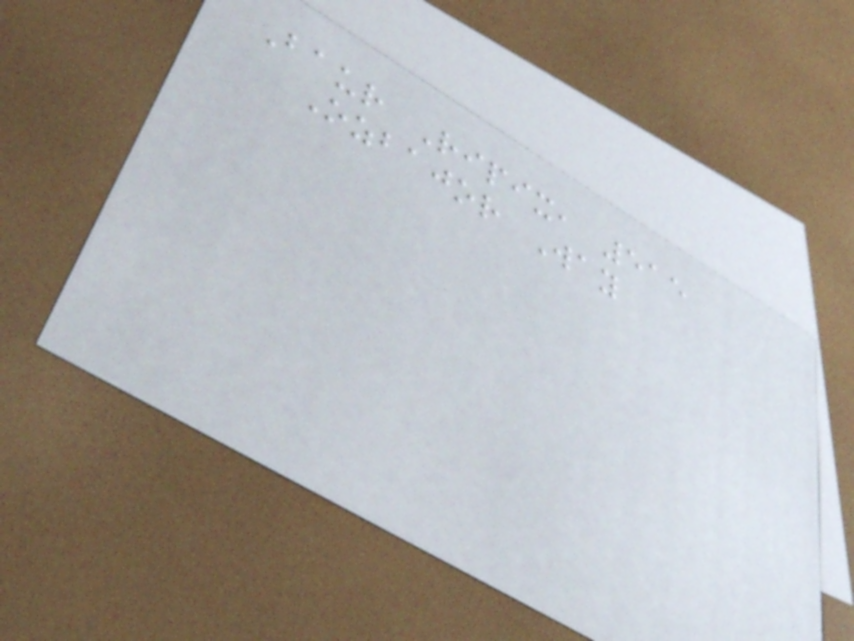Baur Ripix, 515
Ozbajor Way
